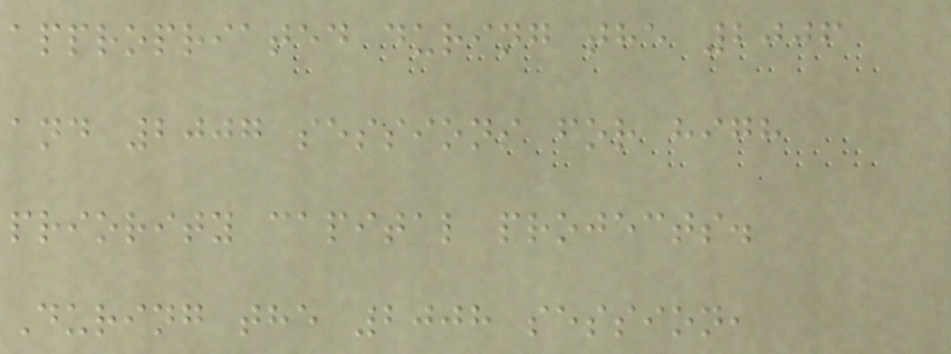appropriated during the 2006
and 2007 sessions for high
priority capital projects.
During the 2008 session,
